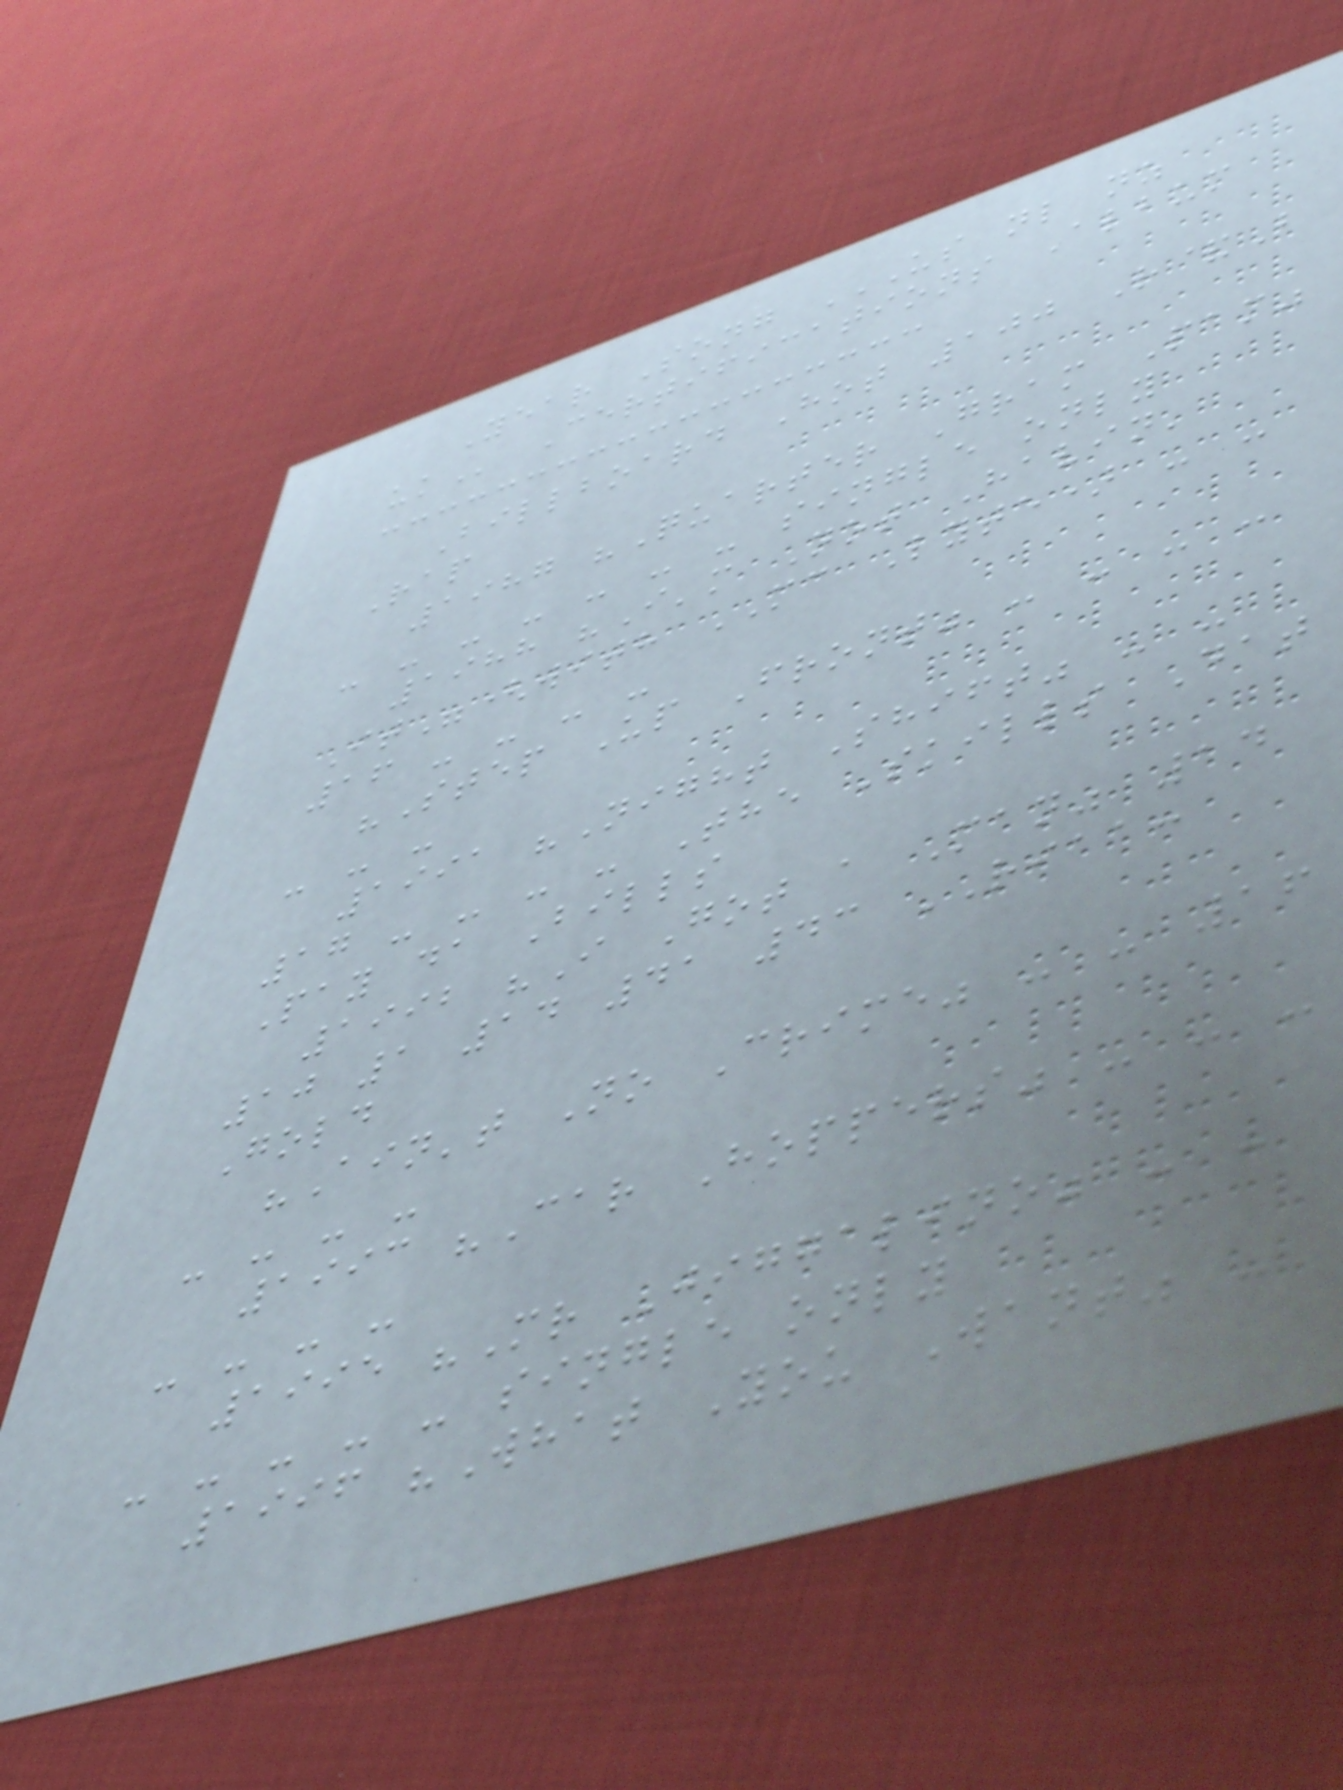Year Song US NL NZ
UK Certifications Album
Billboard Hot 100 R&B
Rap
1987 "Quarter Gram Pam"
- - - - - - - single only
1988 "I'm Not Havin'
It"(with MC Lyte) - -
16 - - - -
"Step Up Front" - - - -
- - -
1991 "Night Shift" - -
17 - - - - The Skills Dat
Pay da Bills
1992 "I Got a Man" 14
10 1 14 41 43 RIAA:
Gold
"Ain't No Crime" - - 16
- - - -
1993 "Car Hoppers" - - -
- - - -
1995 "Mr Jiggalino" - -
- - - - - single only
1996 "What You Want" -
